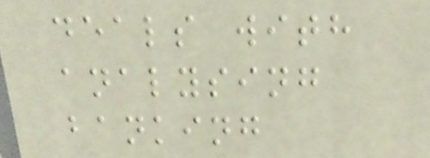deals with
analysing
banking
